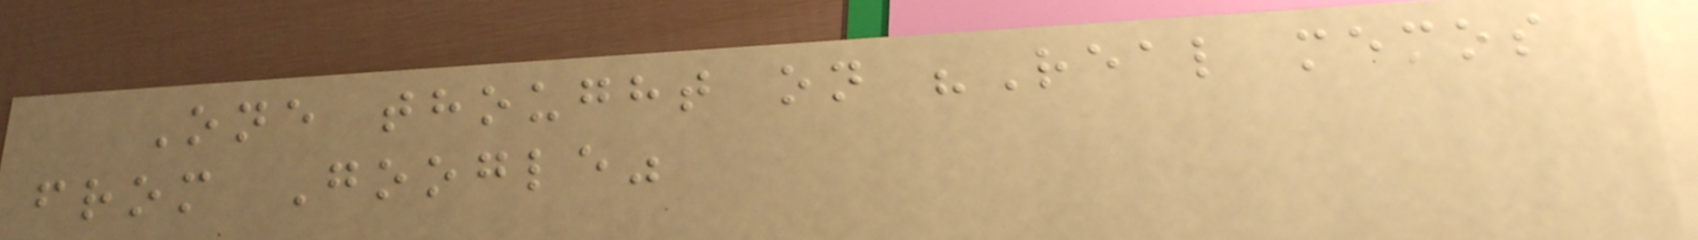One thought on "Real memos
from Google"
